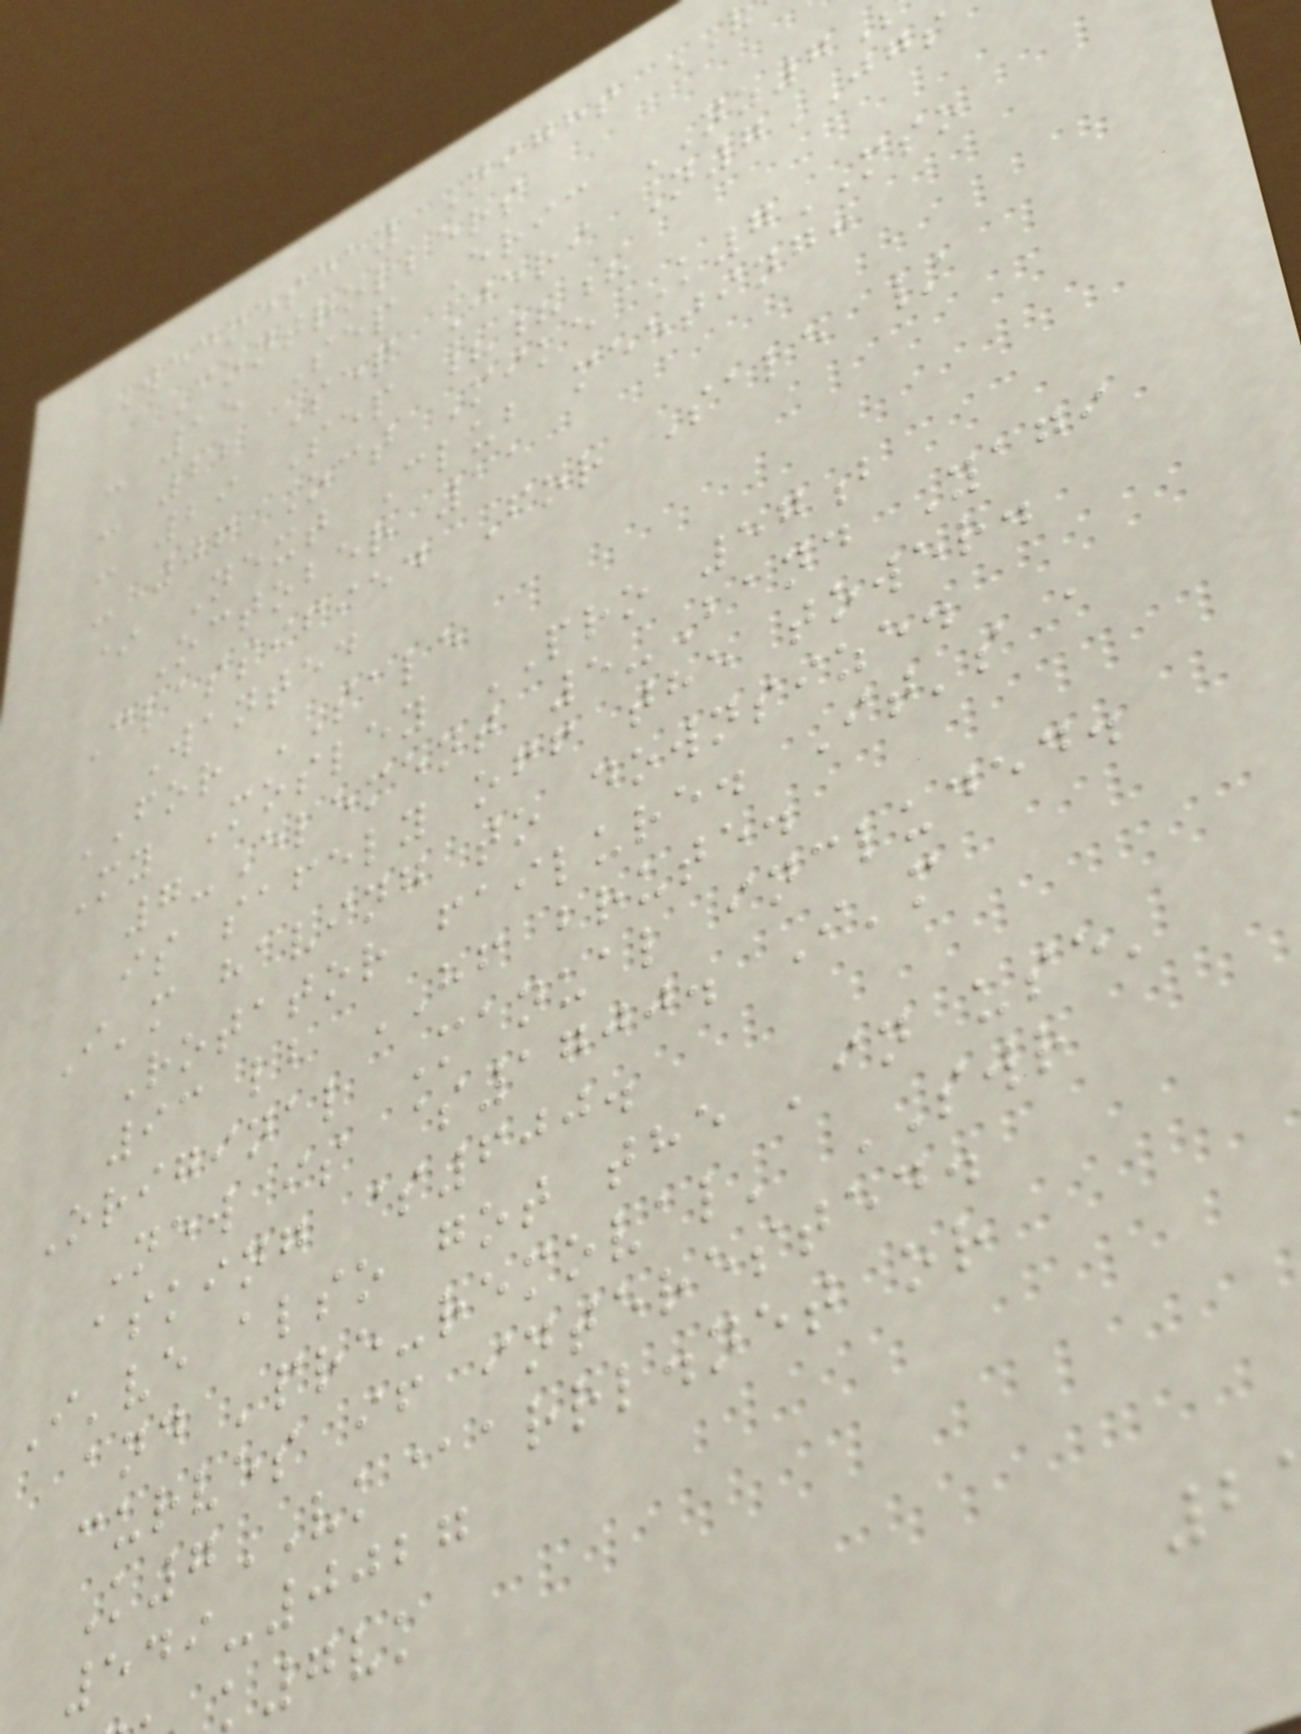Wednesday Night
Controllers
- 15 Sep Eric NZ7
- 22 Sep Jeri N7JGS
- 29 Sep ???
- 06 Oct Mike K7MSO
* Next Club meeting:
October 11
Classified For Sale /
Wanted
FOR SALE
My Mosley PRO 57b
7-Element 5-Band Yagi
is safely off the tower.
I'm having to downsize.
Rotator failure. It's a
93 lb HF brute.
Original Manual included.
New is $1700. I'm
asking $600.
I've also got the 'in use'
and 'pre-removal' SWR
curves if interested.
K7VK@arrl.net or
549-0027
k7vk
